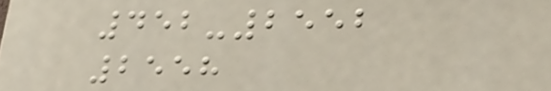452-2552
2558
